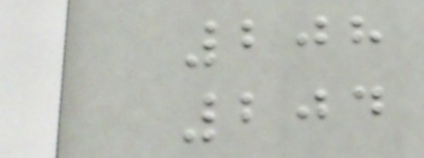208
204
